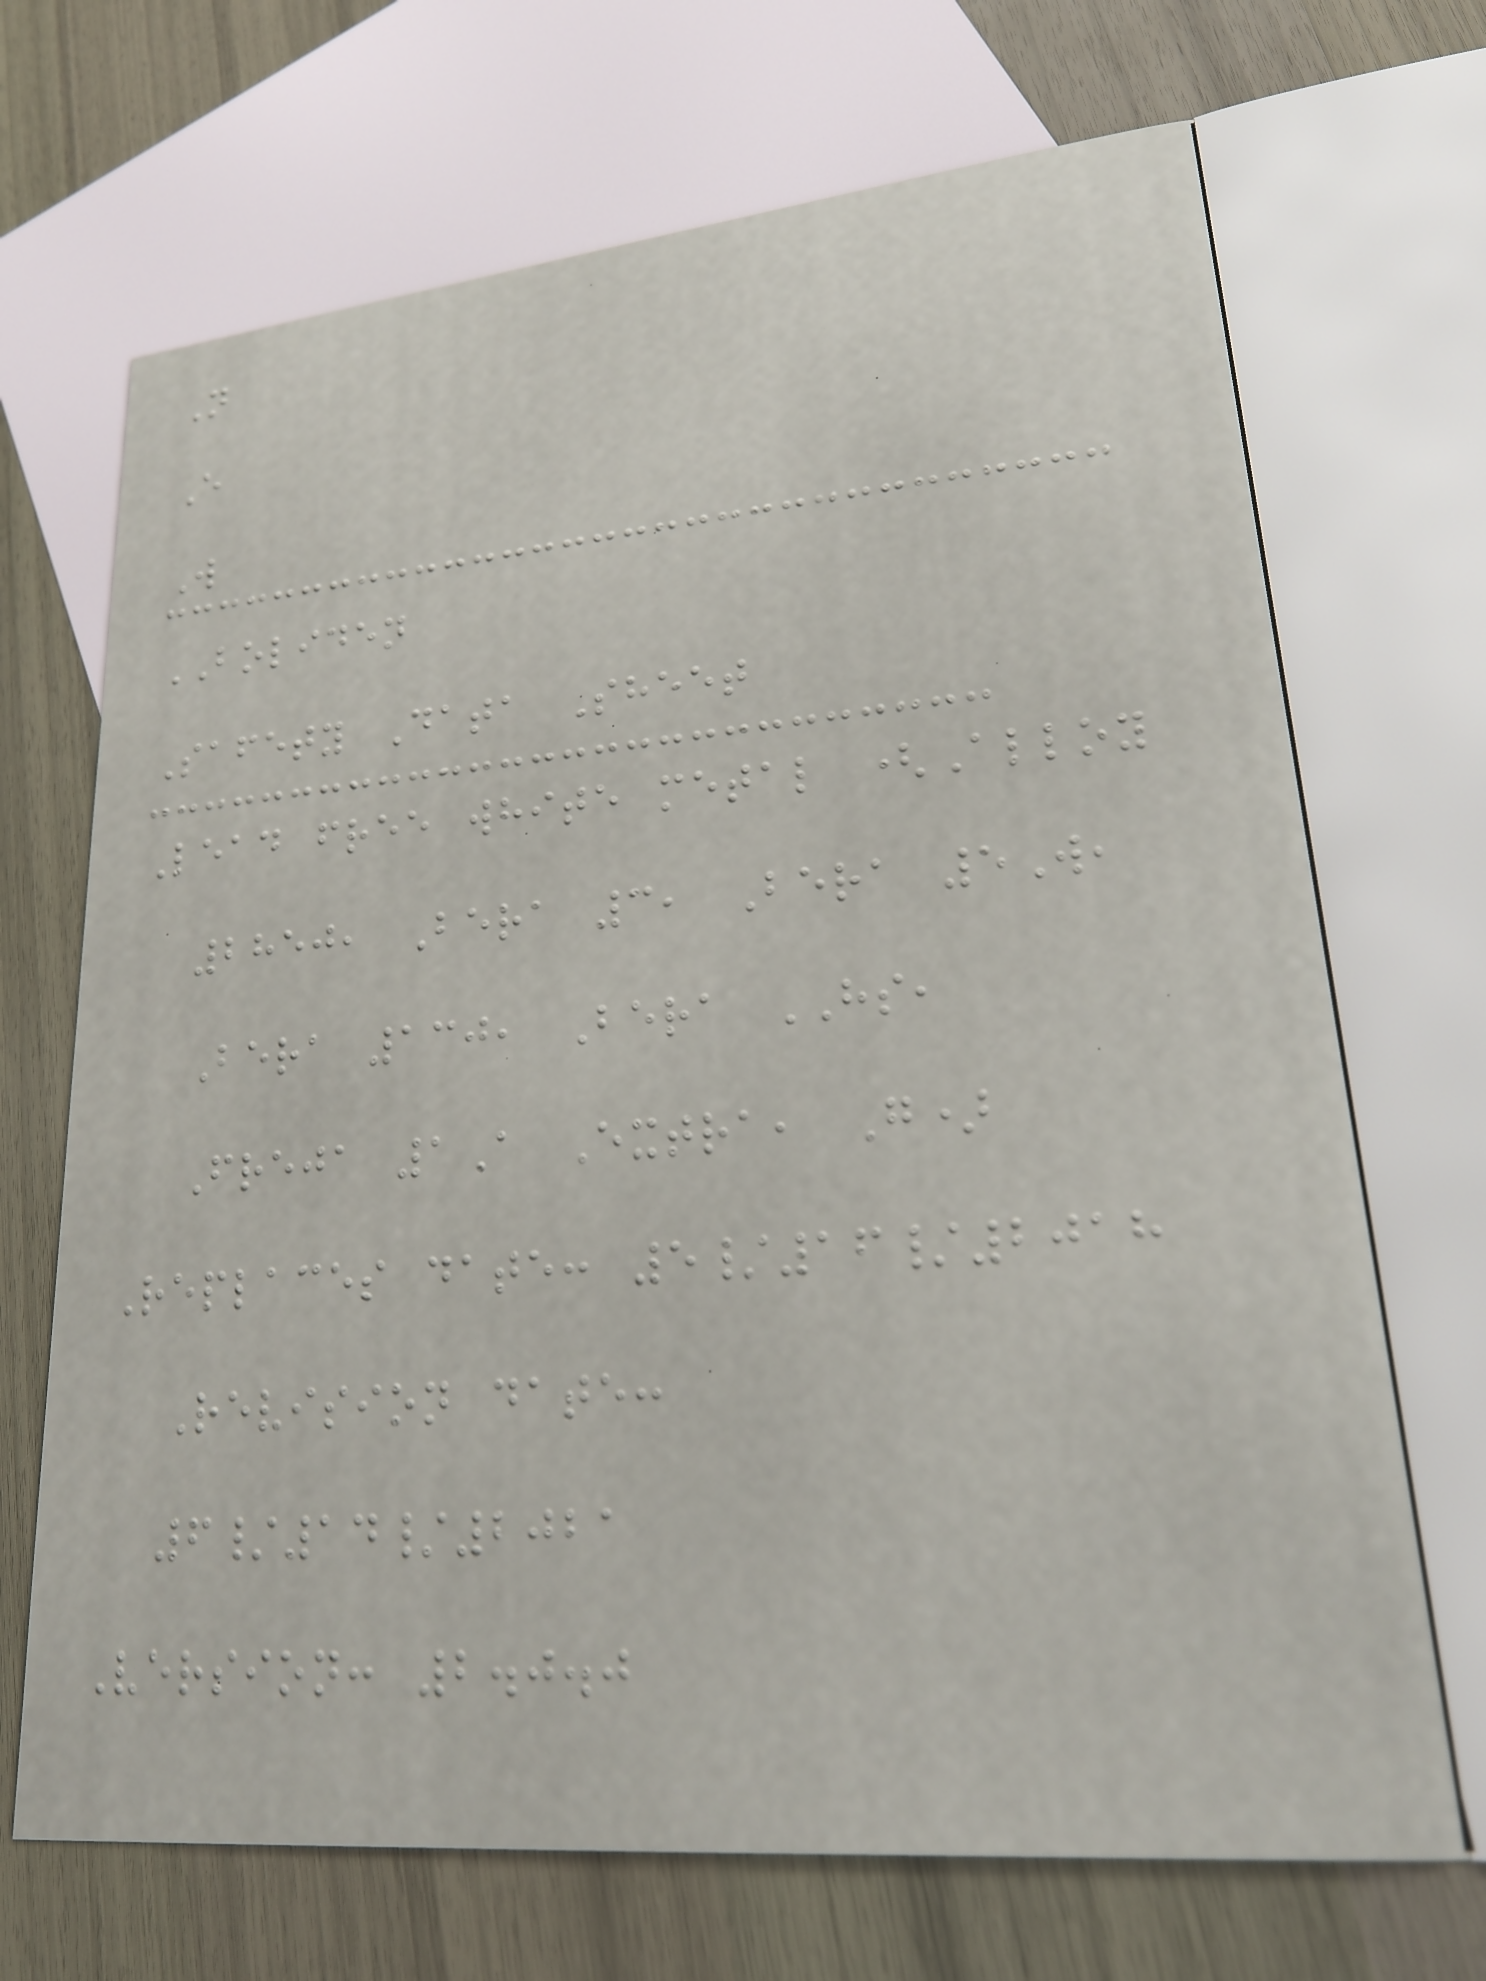N
E
W
BOLIDEN
Safety Data Sheet
Lead free white metal (Alloy
2850, Bera 3, Bera 5W,
Bera 130, Bera HS,
Freja 1A Extra, G)
Replaces date: 5/16/2018
Revision date:
6/14/2021
Version: 2.0.0
